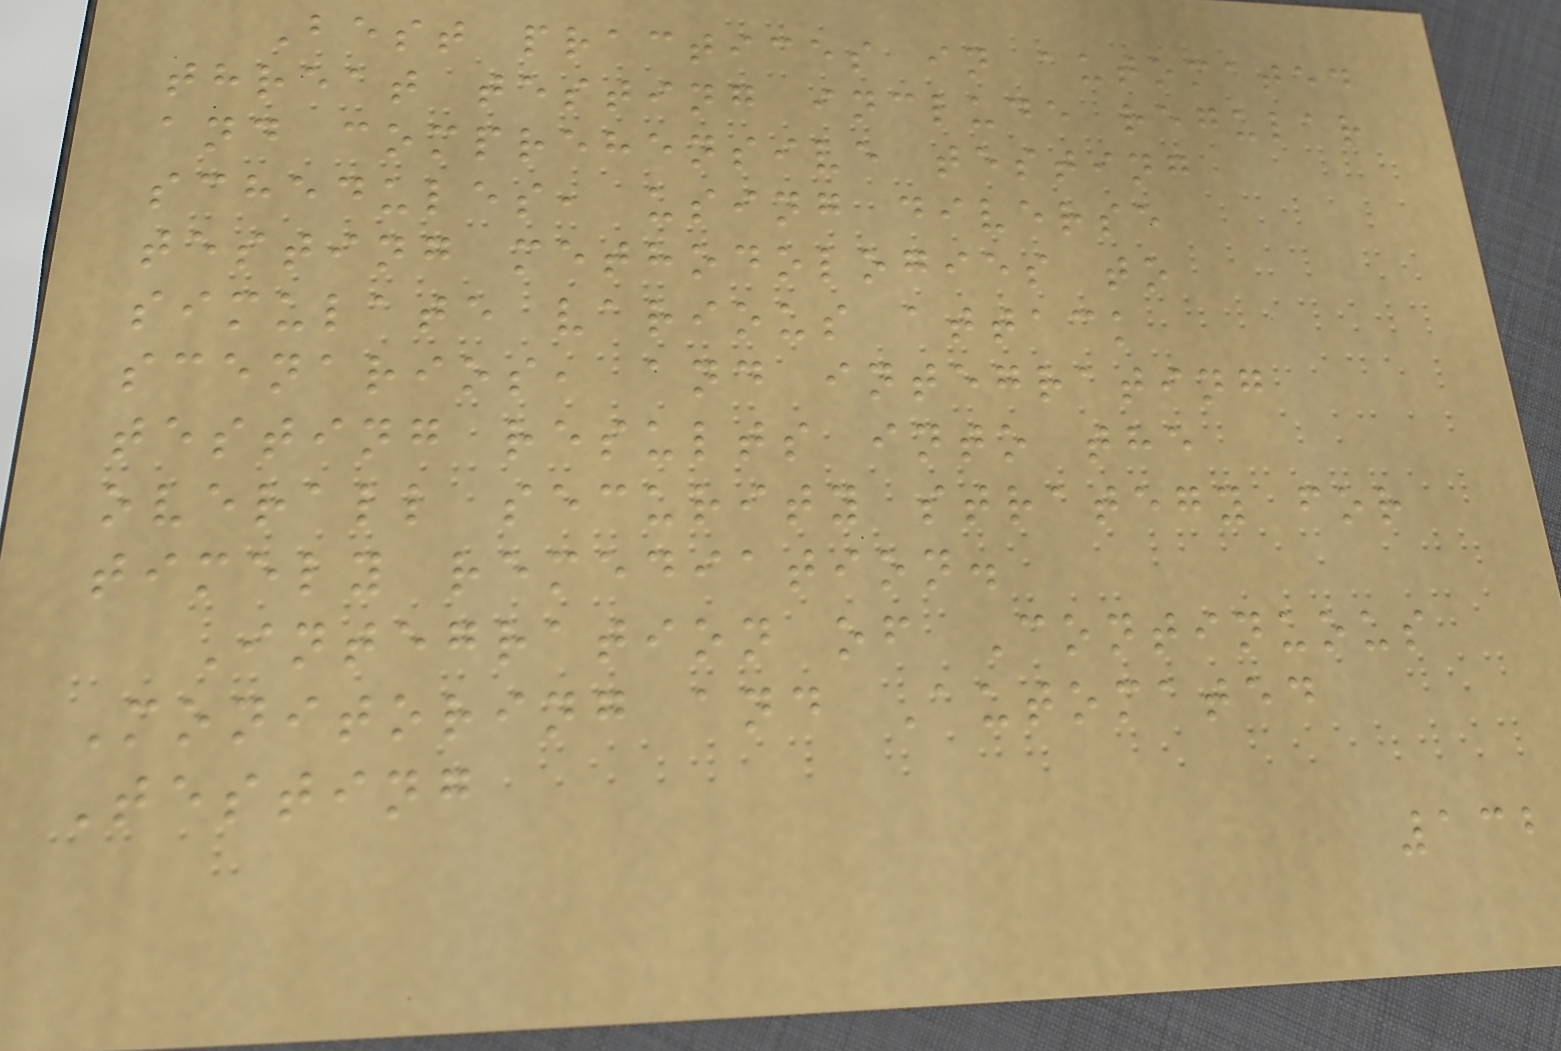Best practices in automated
threat testing include regular
and comprehensive testing
schedules, using diverse
testing methodologies to
simulate various attack
scenarios, and integrating
testing results into the
overall security strategy for
timely remediation.
Integration of Continuous
Monitoring and Automated
Testing
132
